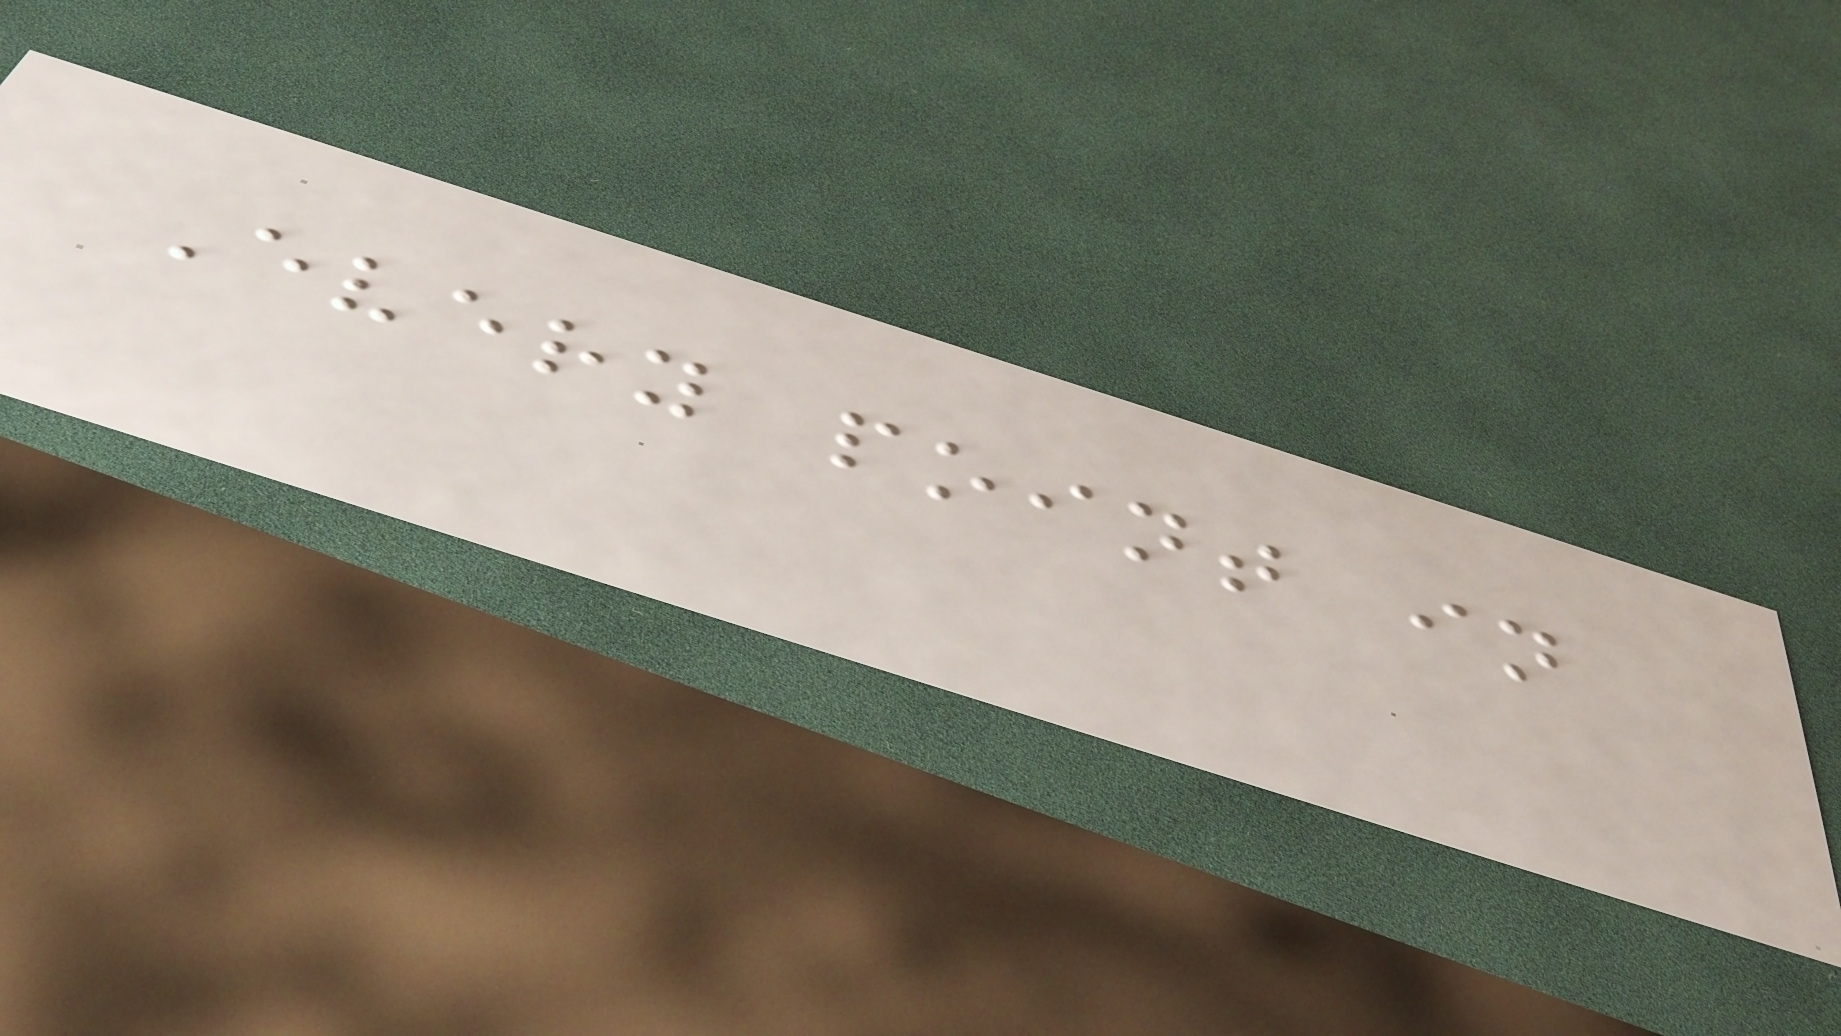Every point in
